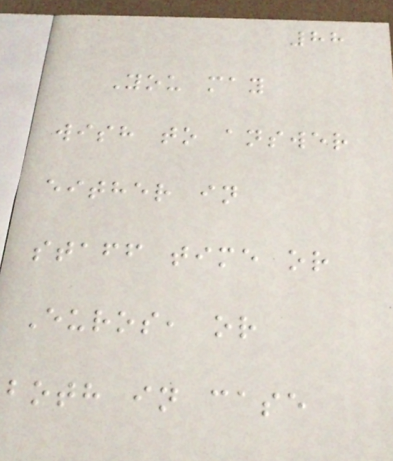88
You may
wish to answer
either in
staff time or
Euros, or
both in case
